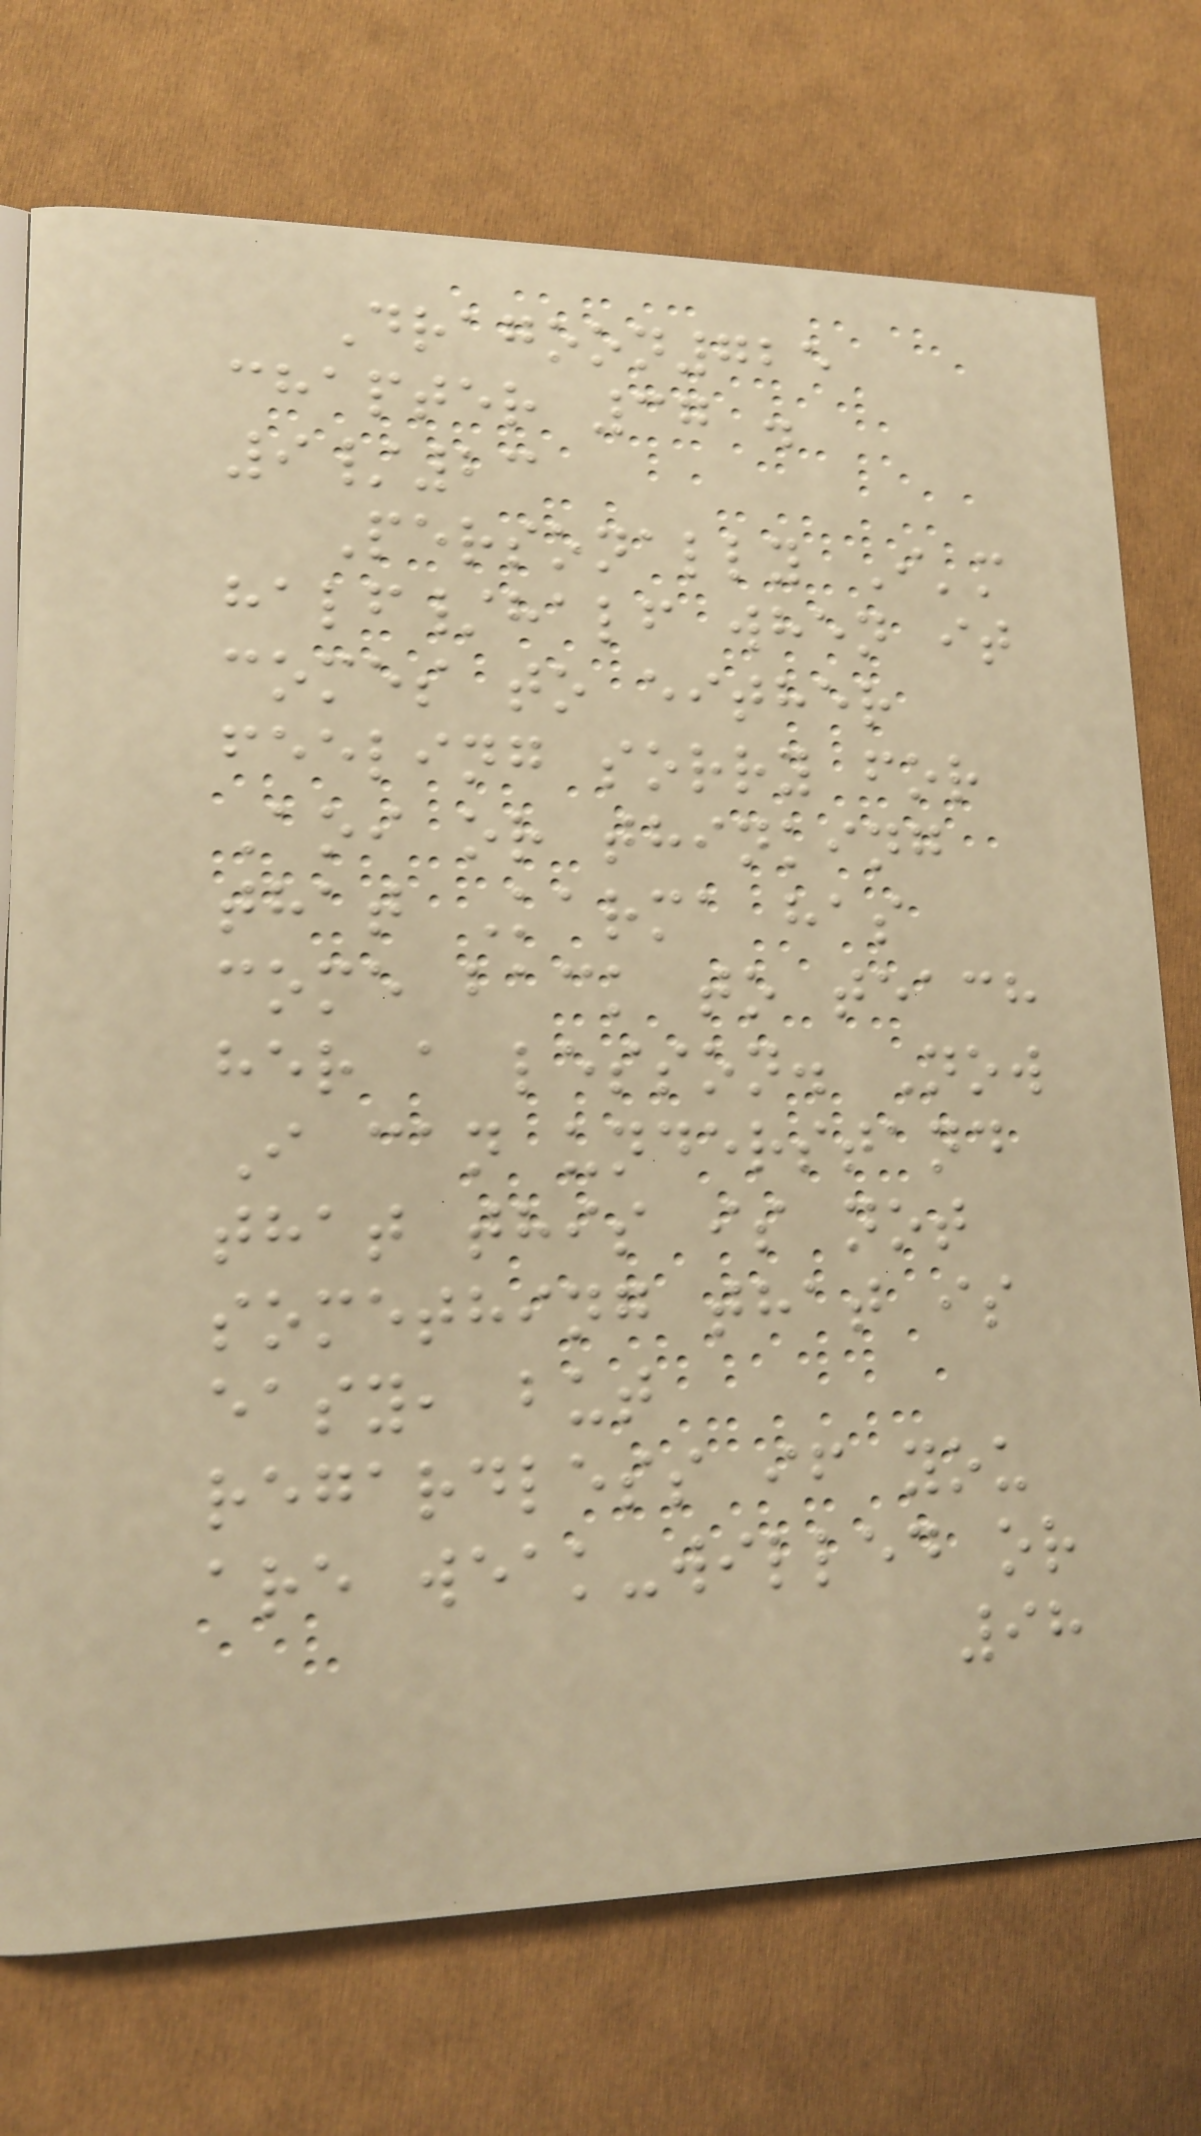Dragoon725
chapter 37 .
9/23
Personally I'm
half/half when it
comes to either
feeling sorry for
Aoi or thinking
that Karma has
come back to teach
her a lesson. Now
I can understand
that this is not
something that is
easy, but
regardless if you
are weak-willed or
98
